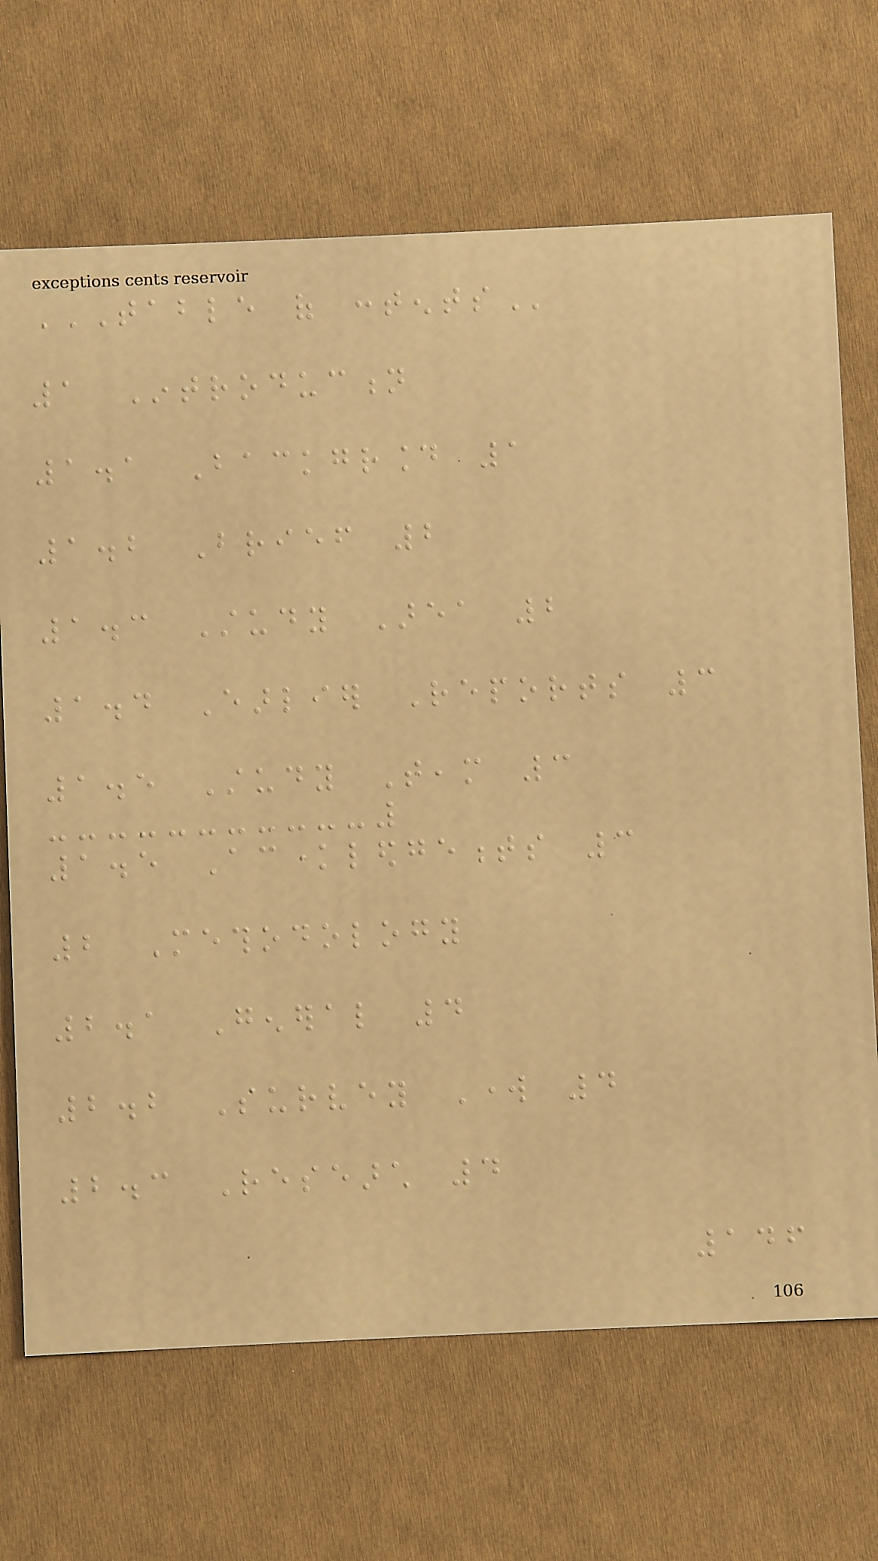TABLE OF CONTENTS
1 Introduction
1.1 Background 1
1.2 Brief 2
1.3 Study Area 2
1.4 Earlier Reports 3
1.5 Study Team 3
1.5 Acknowledgements 3
2 Methodology
2.1 General 4
2.2 Survey Work 4
2.3 Research 4
146
